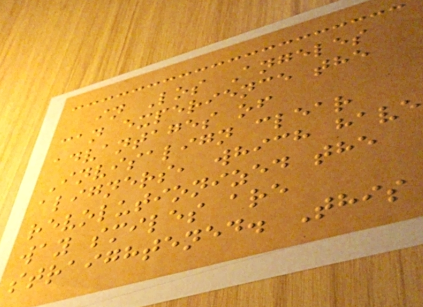in Los Angeles
can experience the
advantages of
Invisalign clear
aligners, which have
revolutionized the
way smiles are
straightened. This
